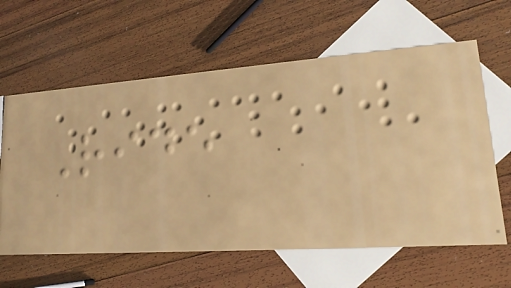Ride
